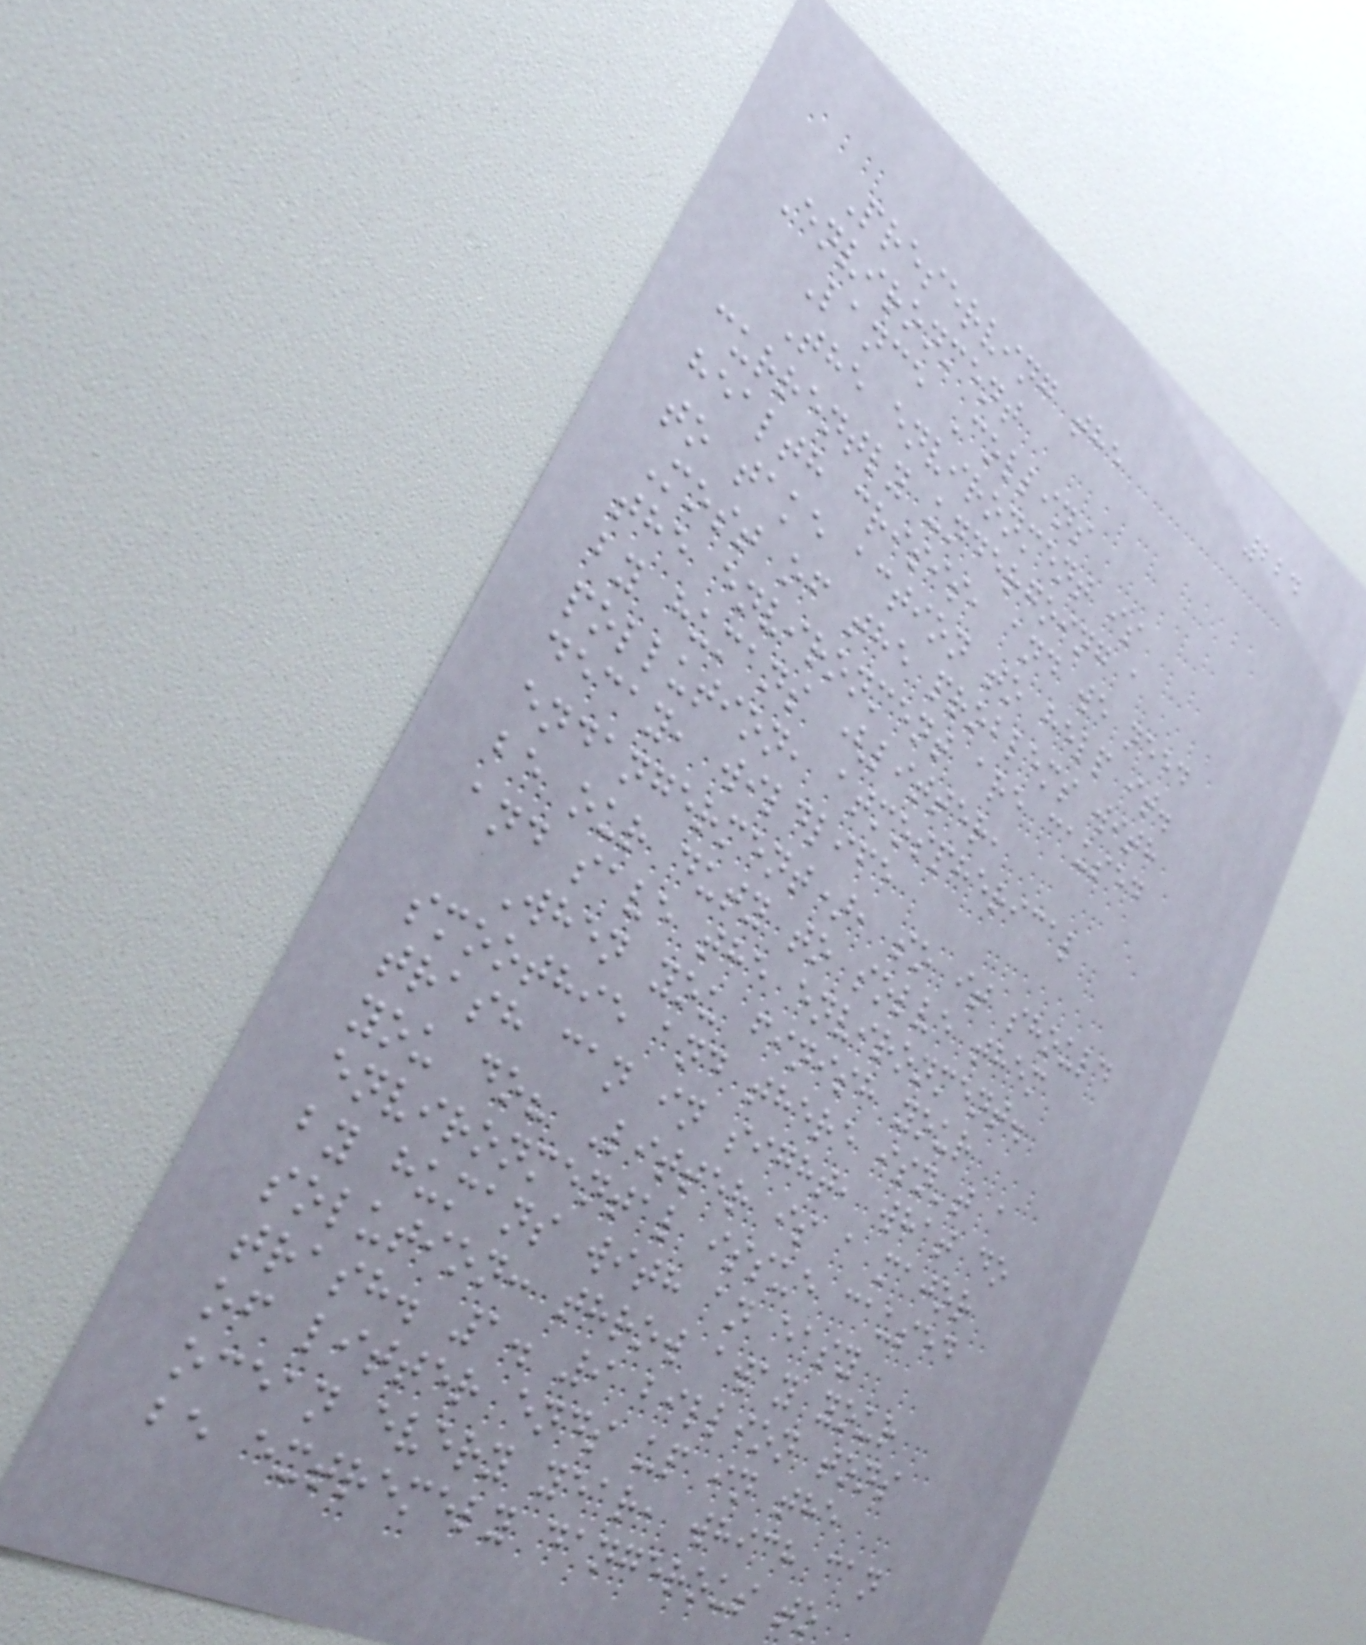224
Preserving the
Environment
Lance Collins
The environment is
currently undergoing a
health crisis, and we need
to take action to help it.
Most of the problems with
the environment are caused
by humans (litter,
pollution, atmospherical
decay, wildlife
endangerment), so it should
be our duty to solve them
and save the environment.
When you finish your
smoothie and there isn't a
trash can in sight, what do
you do? Litter is a major
environmental issue caused
by humans with an easy
solution: throw away your
trash. 1. 9 billion tons
of litter ends up in the
ocean every year, which can
be extremely dangerous to
